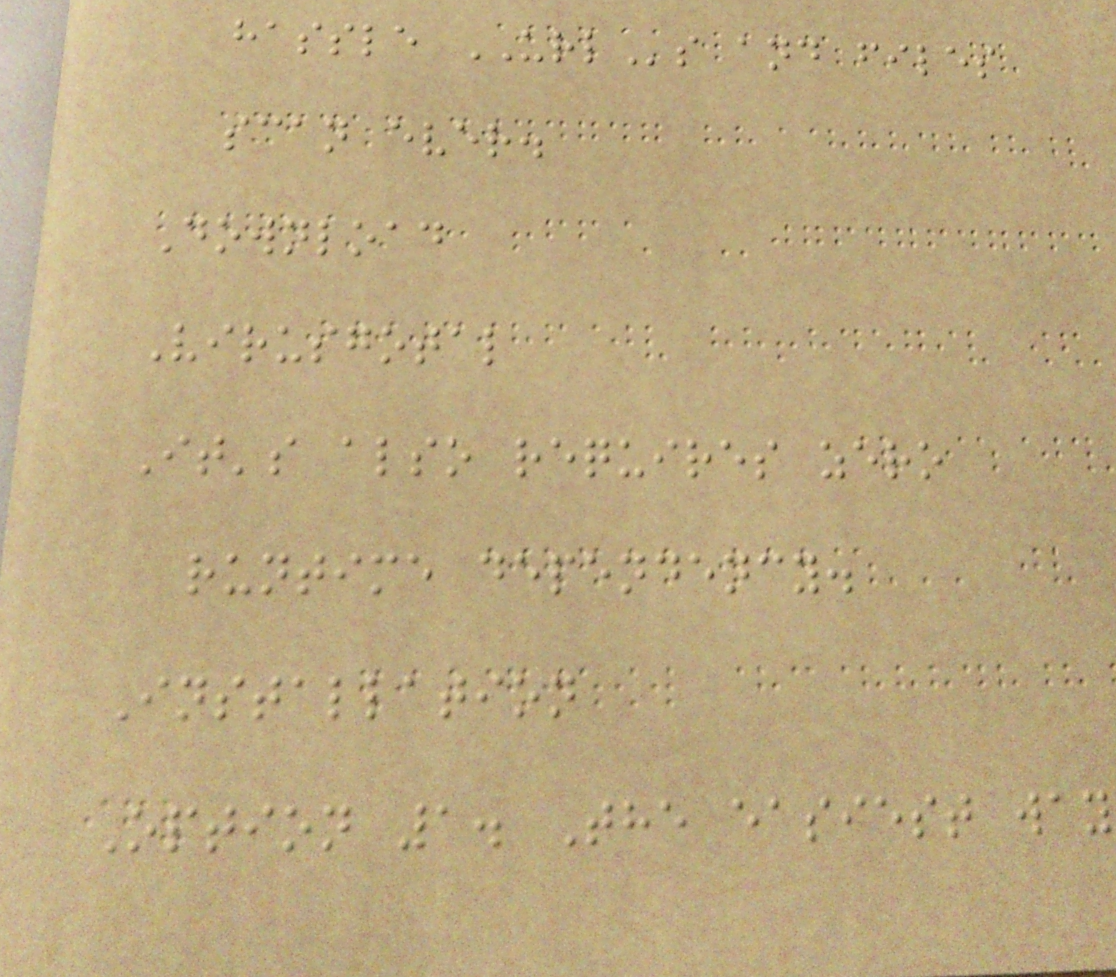hassle URLs and files
scan ever.
Download
Virusgotal
It's also requires zero
runtime dependency.
Installation
Option 1. The easiest way
